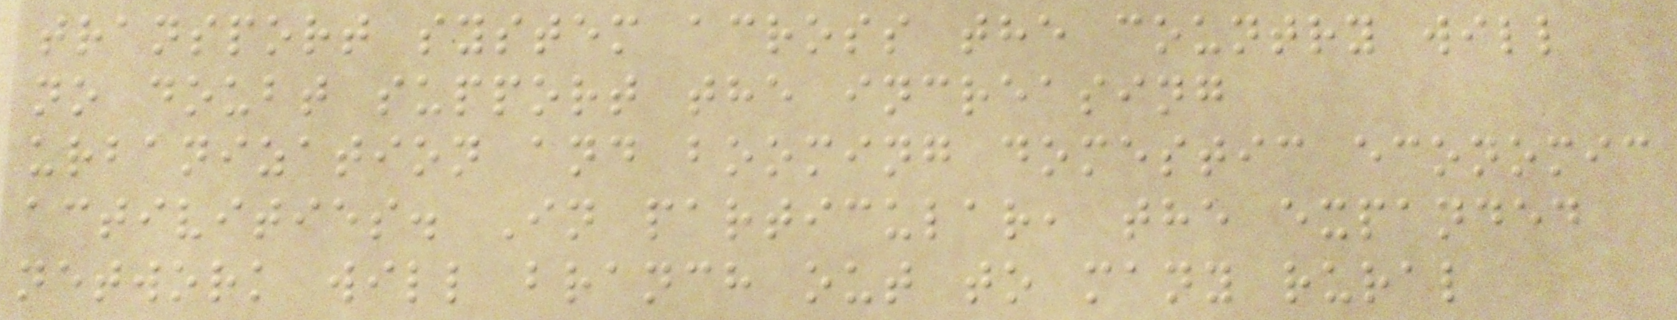transport system across the country will
no doubt support the increasing
urbanization and booming domestic economic
activities. In particular, the expanded
network will branch out to many rural
